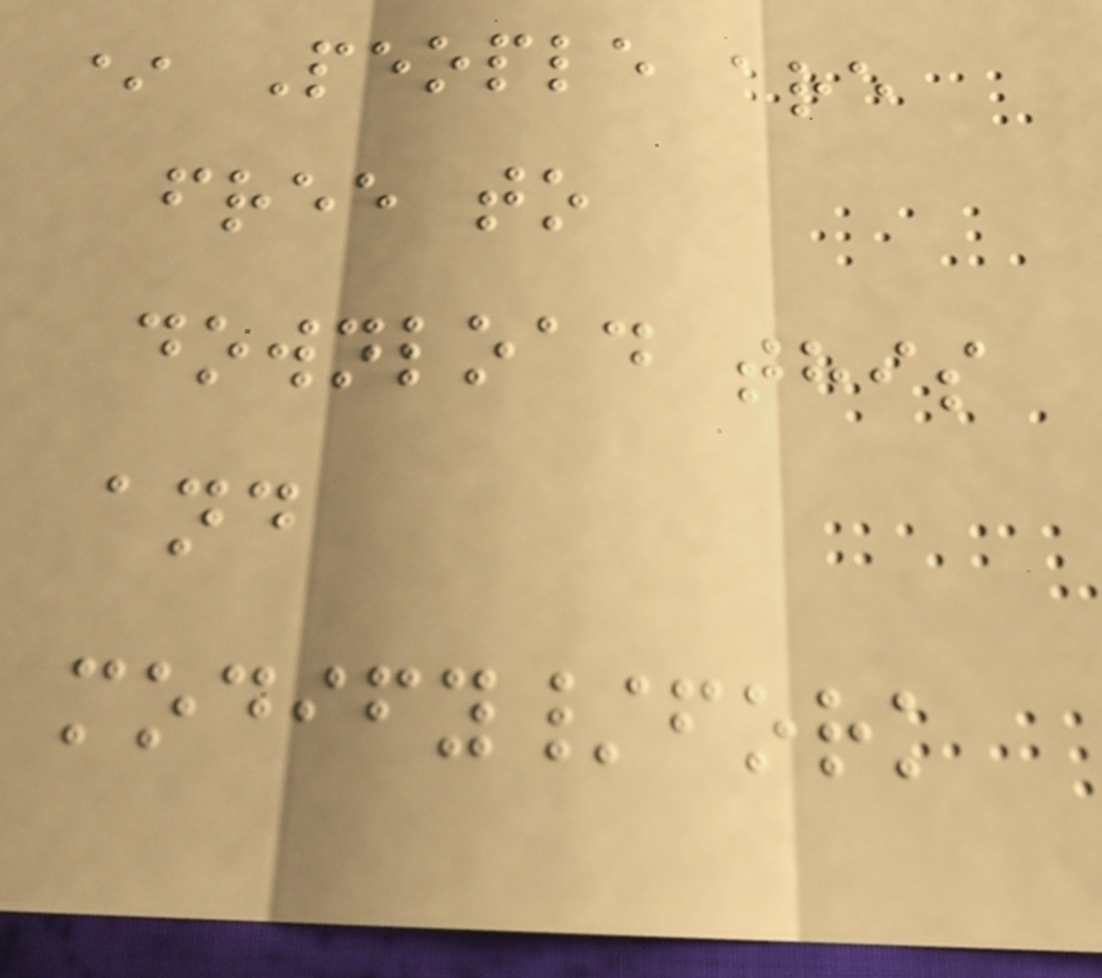* People are
free to
download this
and
modify/fork
